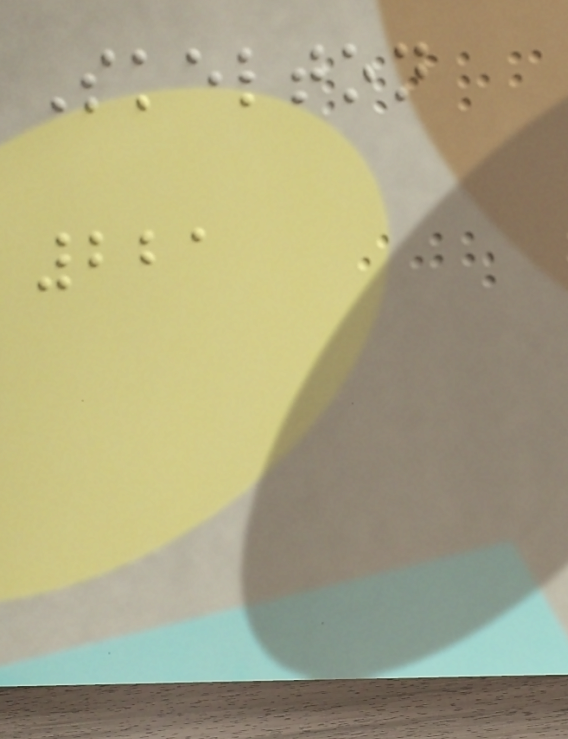Skelton
221
